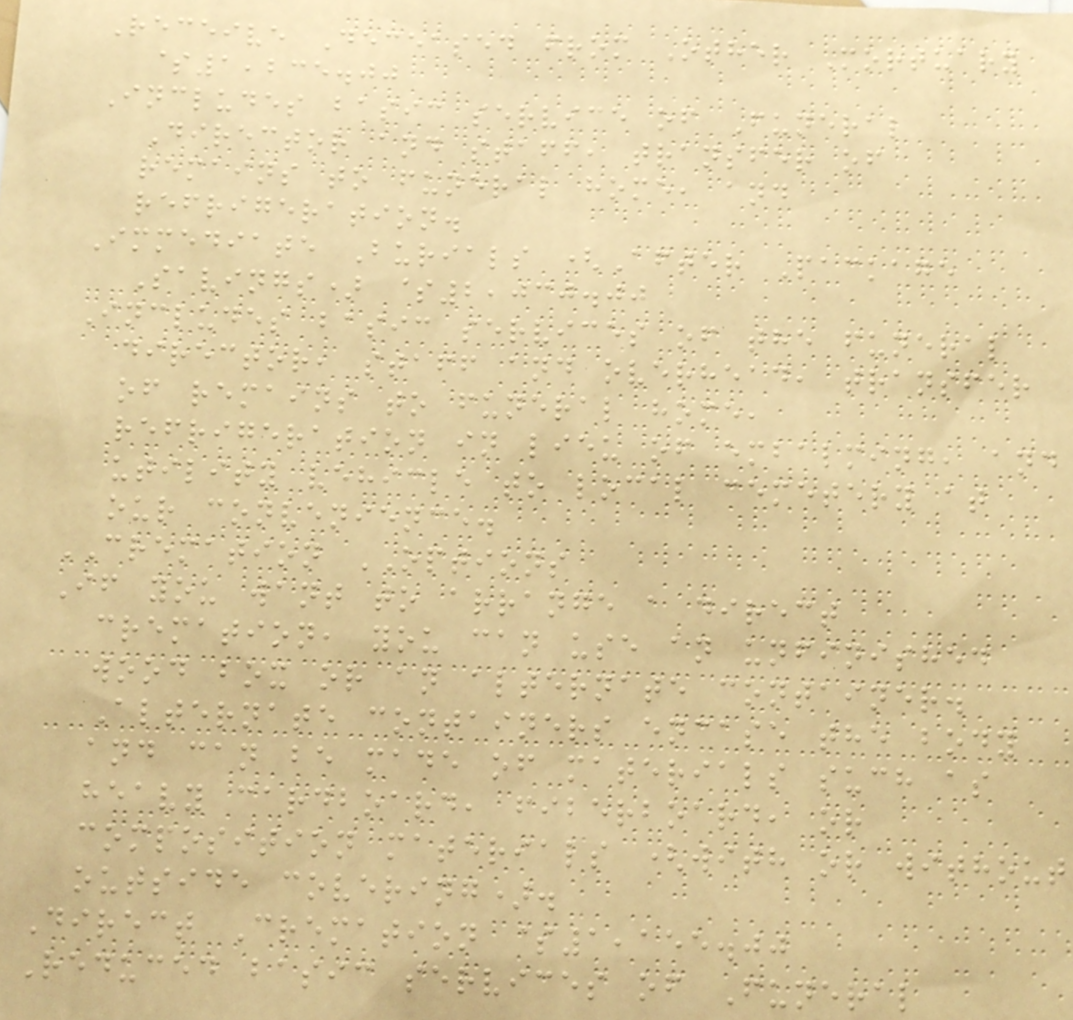Receive Deceased from Other Mortuary
$1,235.00
Includes basic service of Funeral
Director and staff, transfer of
remains to funeral home, and
refrigeration.
Immediate Burials (After Package
Savings) $2,030.00
Includes basic services of the funeral
director, staff and overhead, transfer
of remains to funeral home,
refrigeration in lieu of embalming, and
utility vehicle to local cemetery at
our convenience.
CREMATION OPTIONS
If you want to arrange a direct
cremation, you can use an unfinished
wood box or an alternate container.
Alternate containers encase the body
and can be made of materials such as
heavy cardboard, fiberboard, or
composition materials (with or without
outside covering).
Direct Cremation $1,155.00
Reduced basic services of Funeral
